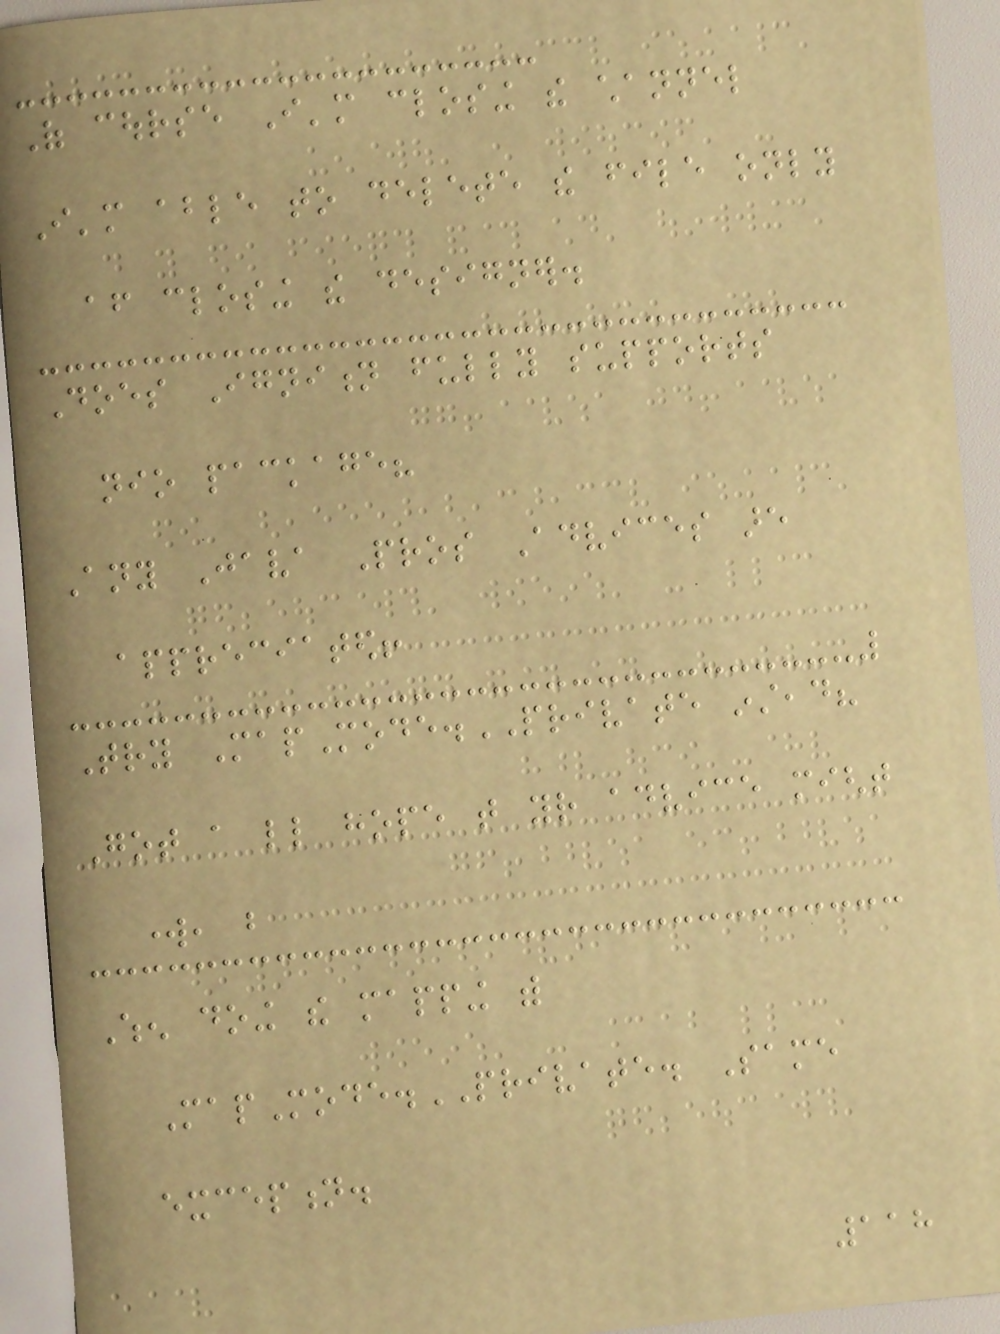Of course I'm closing the channel
I'm able to delete the file only
after closing the designer.
Does Ignition fully supports
nio package?
Any Java Pros Advices are
appreciated!
Try MapMode.PRIVATE instead?
Got a little hope that your advice might
work, but
When doing the mapping with
MapMode.PRIVATE. Same
exception.
118
